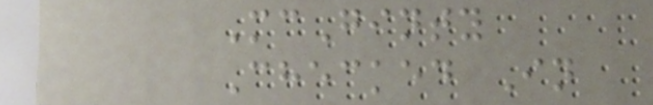McGinty
Checked In
